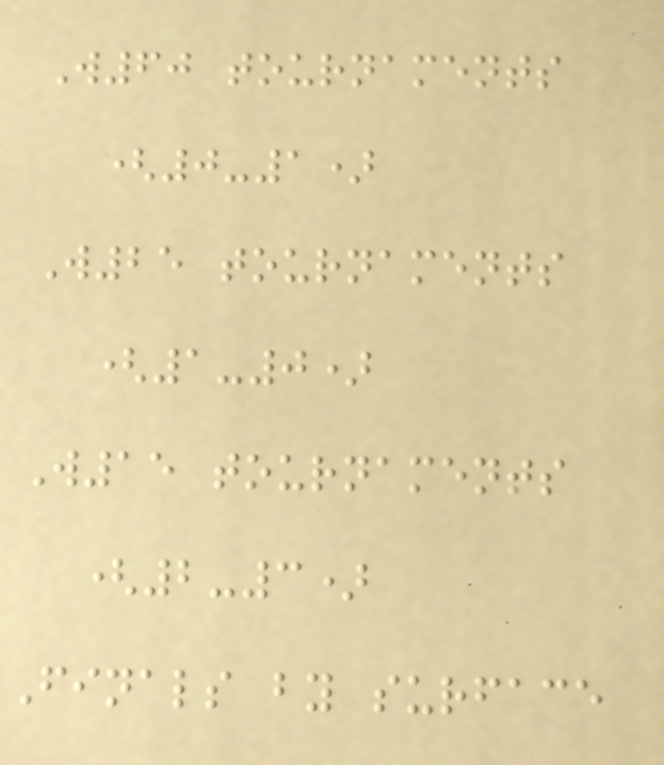W60 tournaments
(0-1)
W25 tournaments
(1-0)
W15 tournaments
(2-3)
Finals by surface
